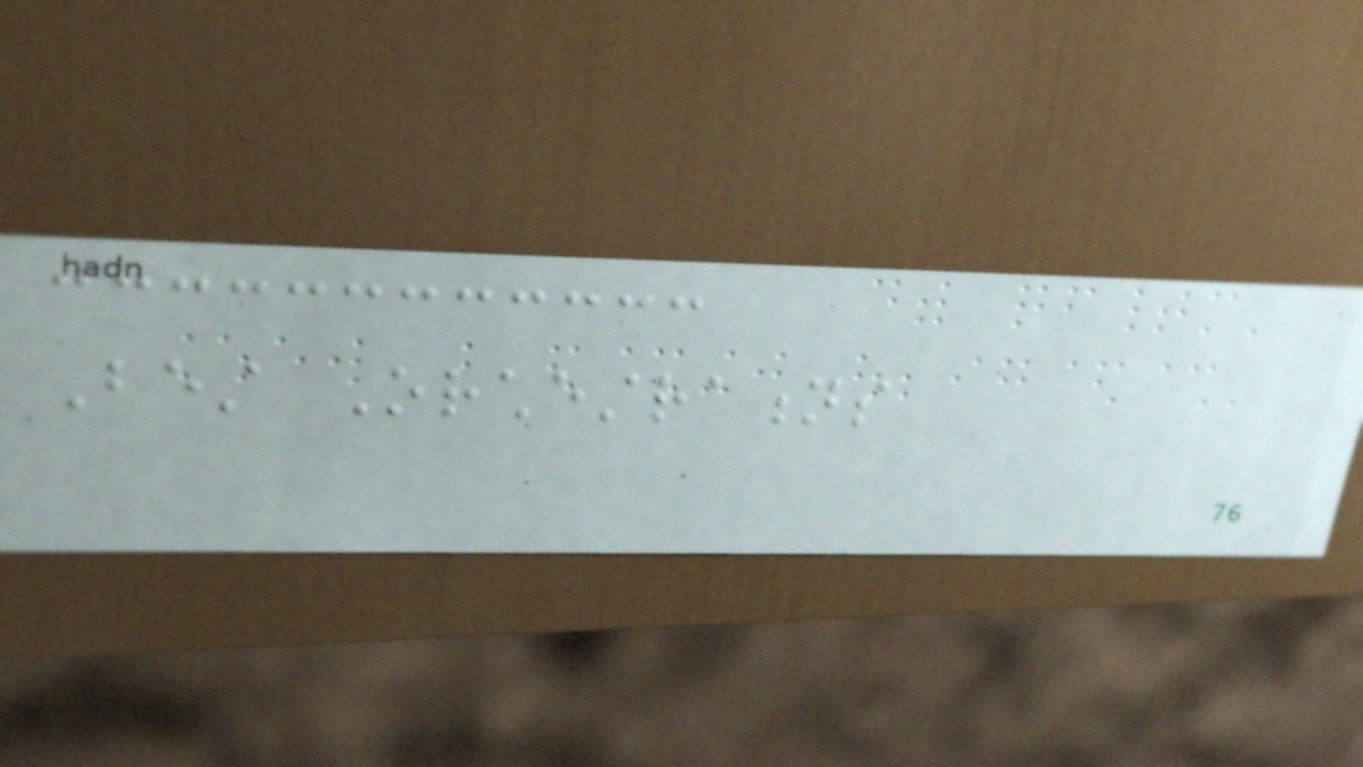Best Orchestrations
